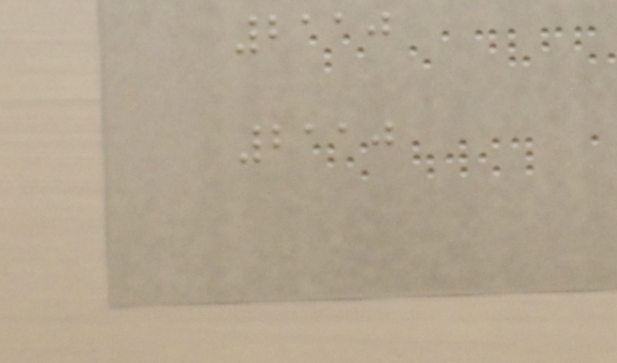2110
2110
